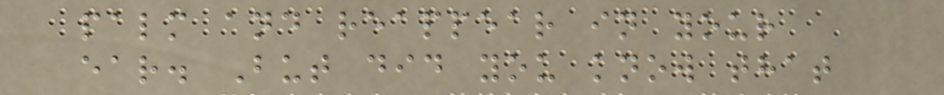palm and reappear in your
ear. But did you know that
